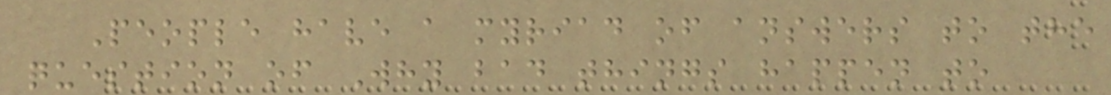People have a myriad of answers to the
question of Why bad things happen to
